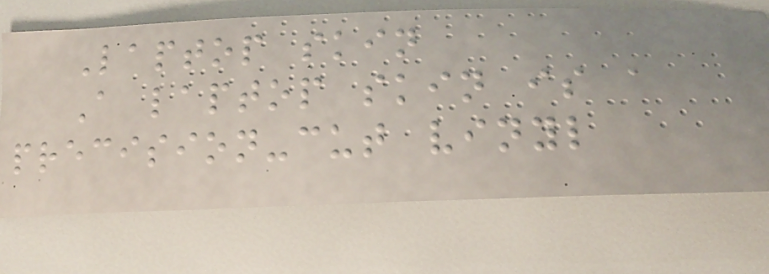Laptop skin
A laptop skin is a
precision-cut vinyl
